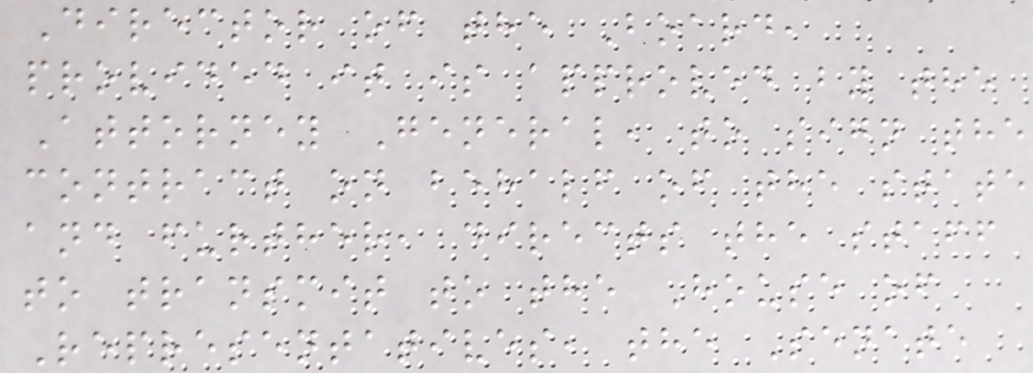Director of the Board,
provided it is approved by the
Attorney General, to sign the
contract on behalf of the state
and further, directs the staff
to transmit to the House of
Representatives, the Senate
